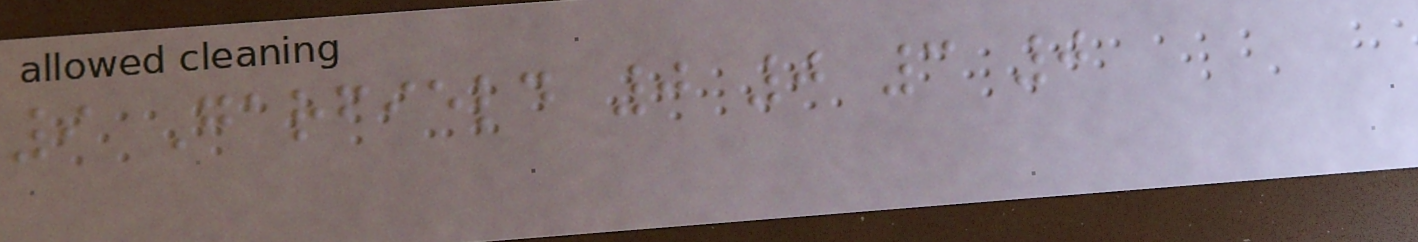9 Garfield 0 0 3 0
